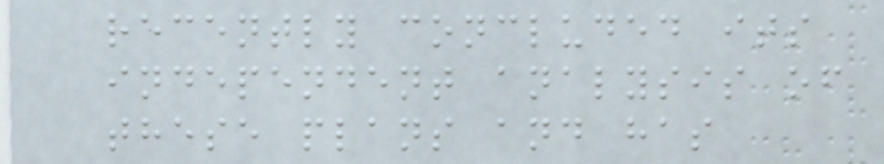recently concluded its
independent analysis of
these plans and has
